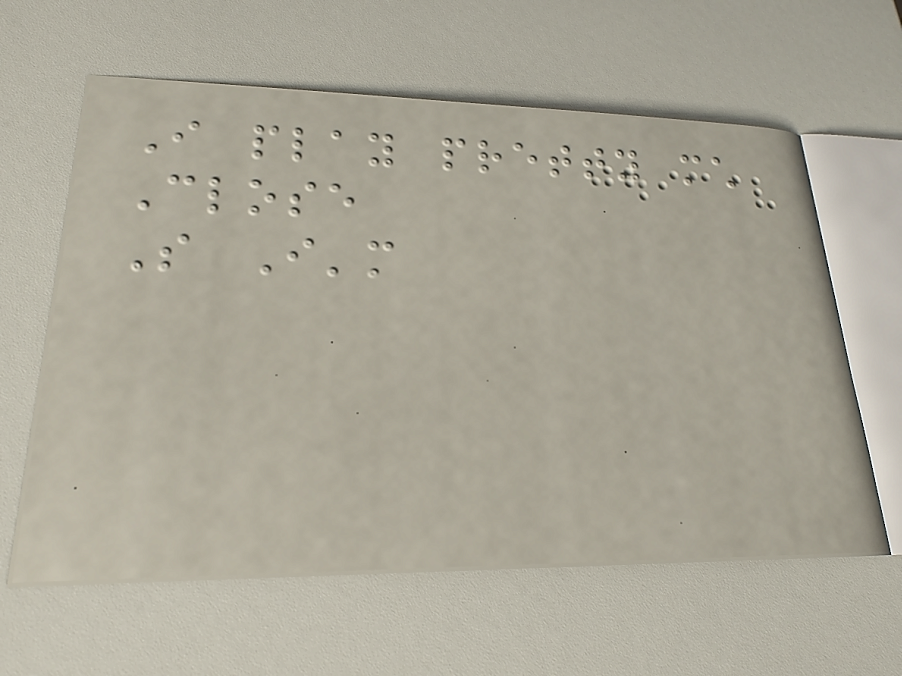I play pretty much
Close
So I'm
